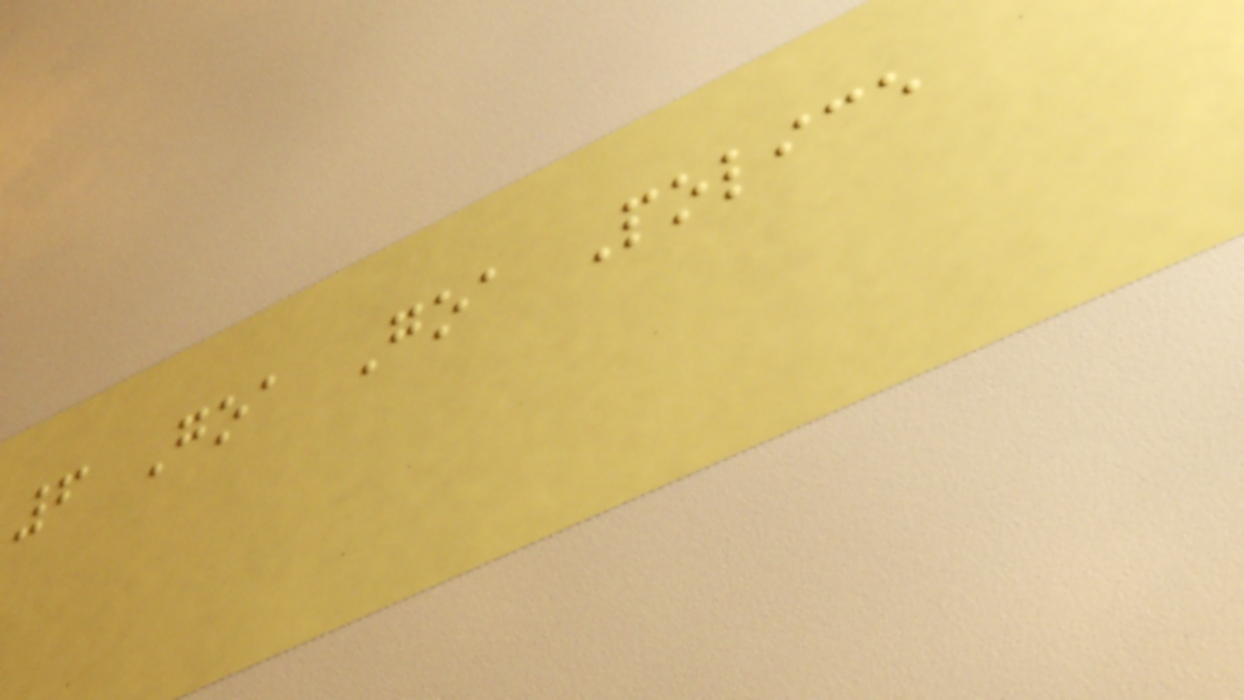6 Goa Goa Police
